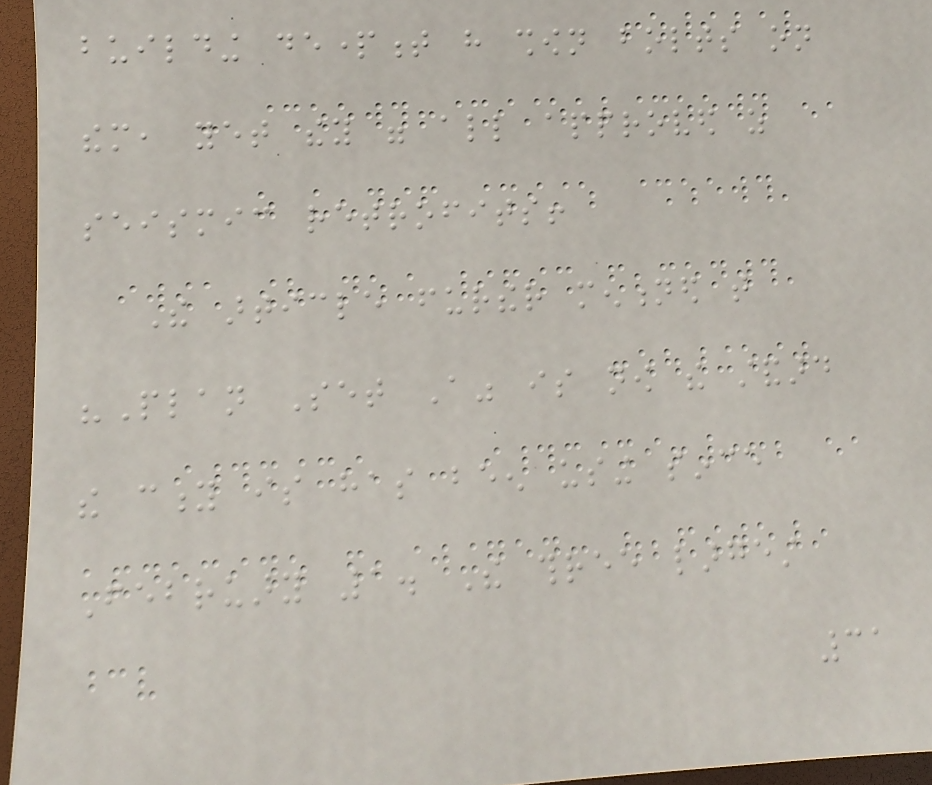building department have shown bolts on
them, yet they were all approved as
seismic retrofits!
The article further mentioned that
"Plan Set A" is now the standard
the city is has been using since
February 1. The three largest
31
